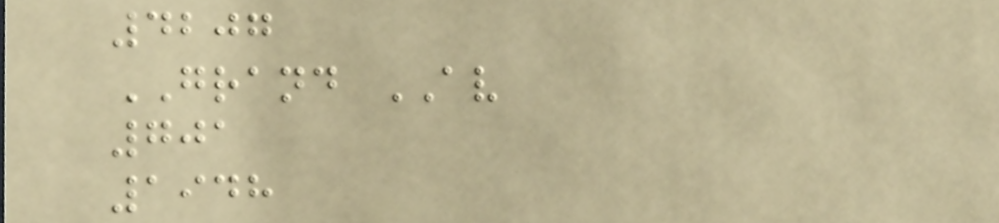4207
GRAND AV
701
1948
